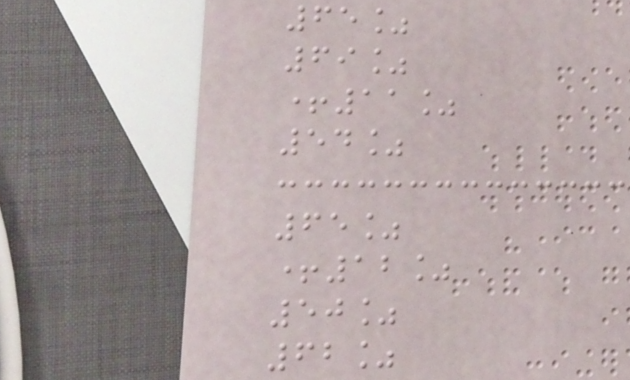65%
69%
+11%
54%
65%
+12%
50%
62%
